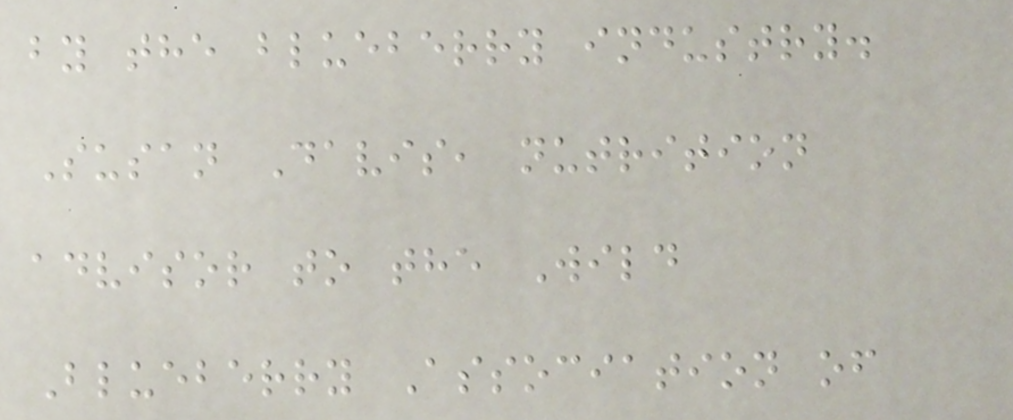by the blueberry industry.
Susan Davis, nutrition
advisor to the Wild
Blueberry Association of
